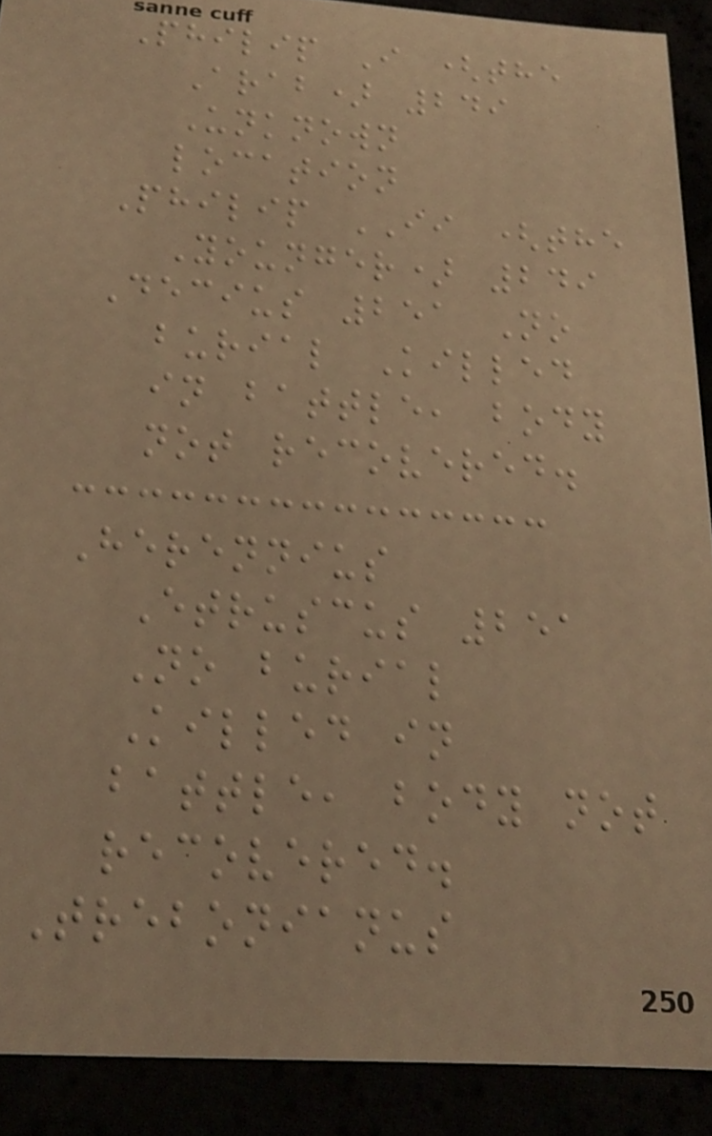Philip I (the
Arab) 249
Unknown
location
Philip II (the
Younger) 249
Decius 251 No
burial Killed
in battle, body
not recovered.
Herennius
Etruscus 251
No burial
Killed in
battle, body not
recovered.
Trebonianus
